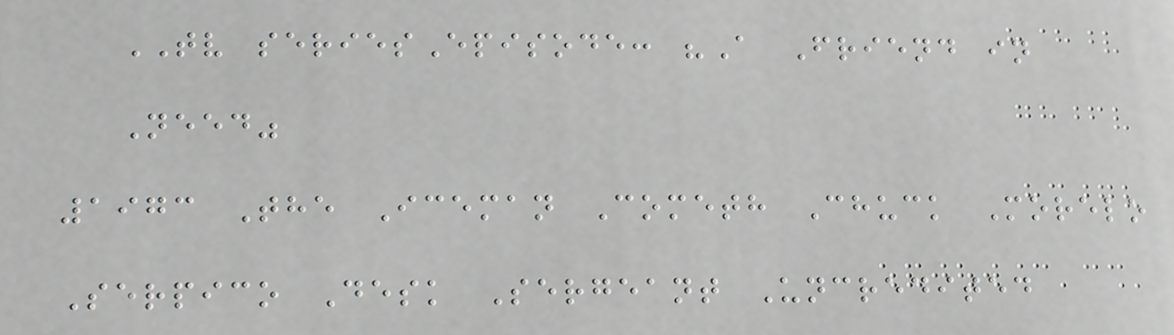TV seriesEpisode: "A Friend in
Need"
1973 The Iceman Cometh Chuck Morelo
Serpico Desk Sergeant Uncredited
